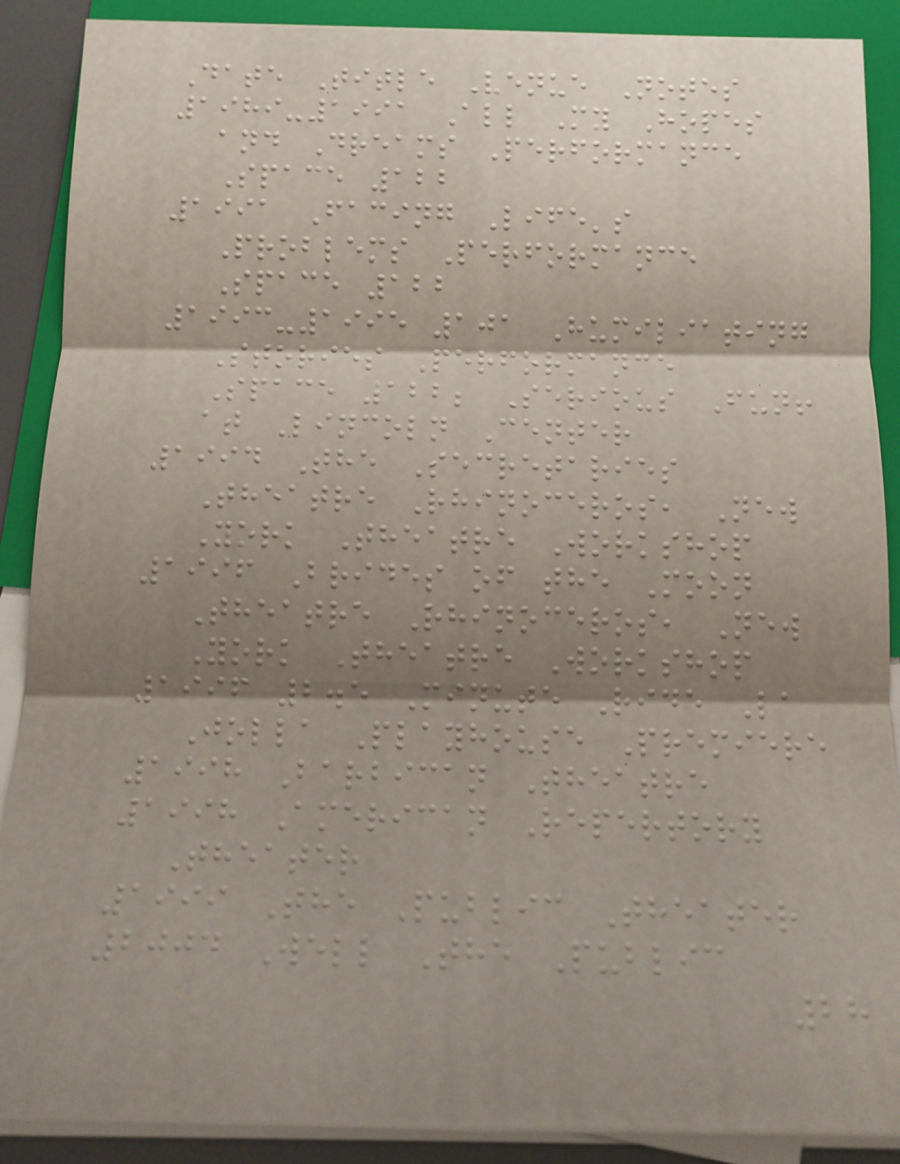Date Title Venue Notes
1989-1991 All My Hopes
and Dreams Performance
Space 122
1991 Facing Life's
Problems Performance
Space 122
1993-1995 101 Humiliating
Stories Performance
Space 122; Serious Fun!
at Lincoln Center
1994 The Secretaries
Theatre Rhinoceros, New
York Theatre Workshop
1996 Brides of the Moon
Theatre Rhinoceros, New
York Theatre Workshop
1996 2.5 Minute Ride La
Jolla Playhouse Premiere
1998 Barbican Theatre
1998 American Repertory
Theater
1999 The Public Theater
2004 Well The Public
28
